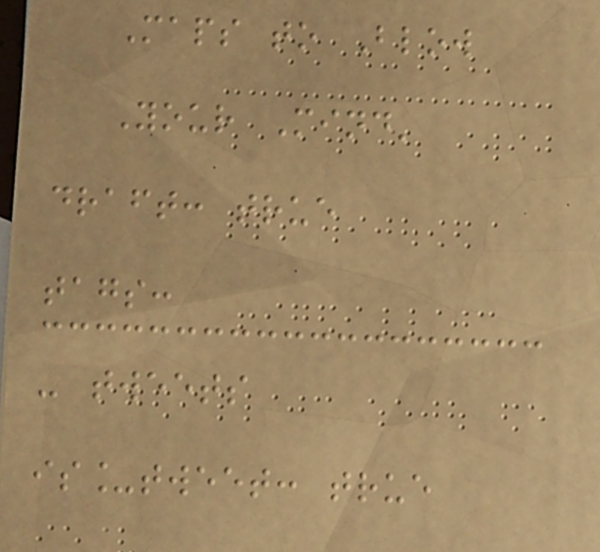Maps to Blow
Your Mind'
draft: true
tags:
- tweets
is_tweet: true
